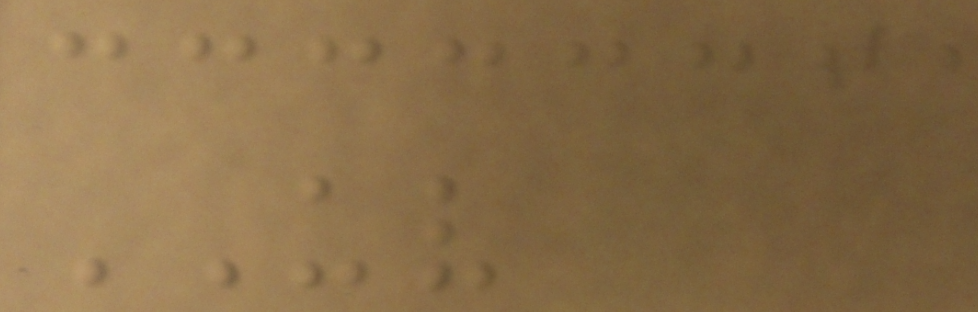UV
